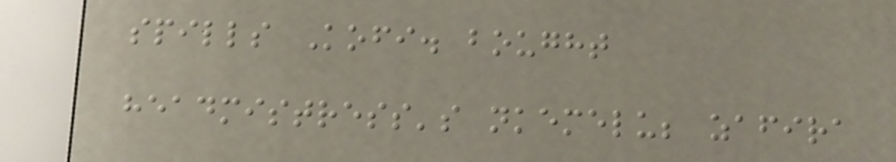spills Kofi. bought
headmistress's nkemelu; zafira
